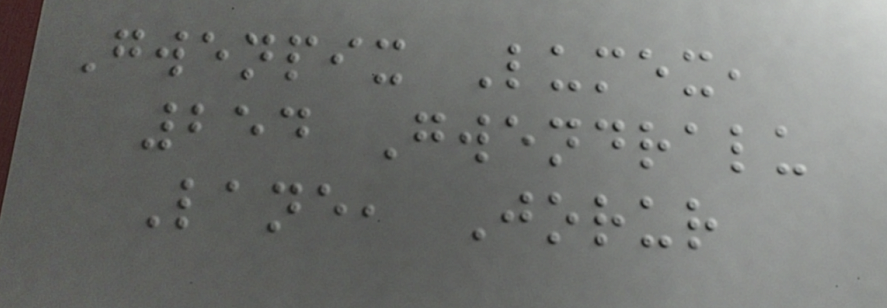Gwenpix Lumex,
254 Gwendralu
Lane, Jorur
